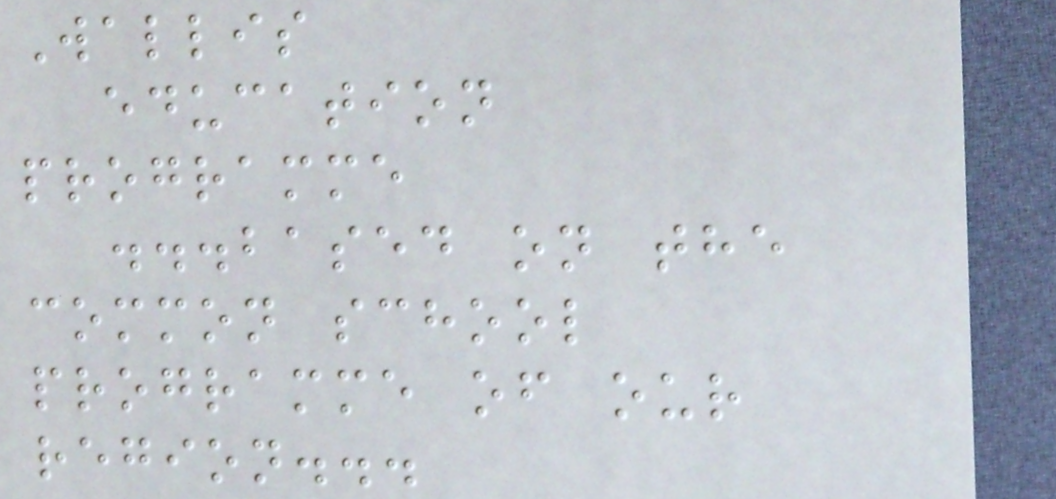Wallis
education
programme
...based on the
common school
programme of our
region...
